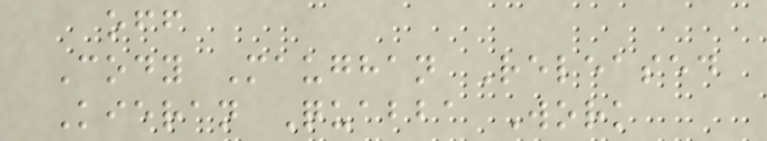off
Cody Maughan Released
Kieran Quabba Work
